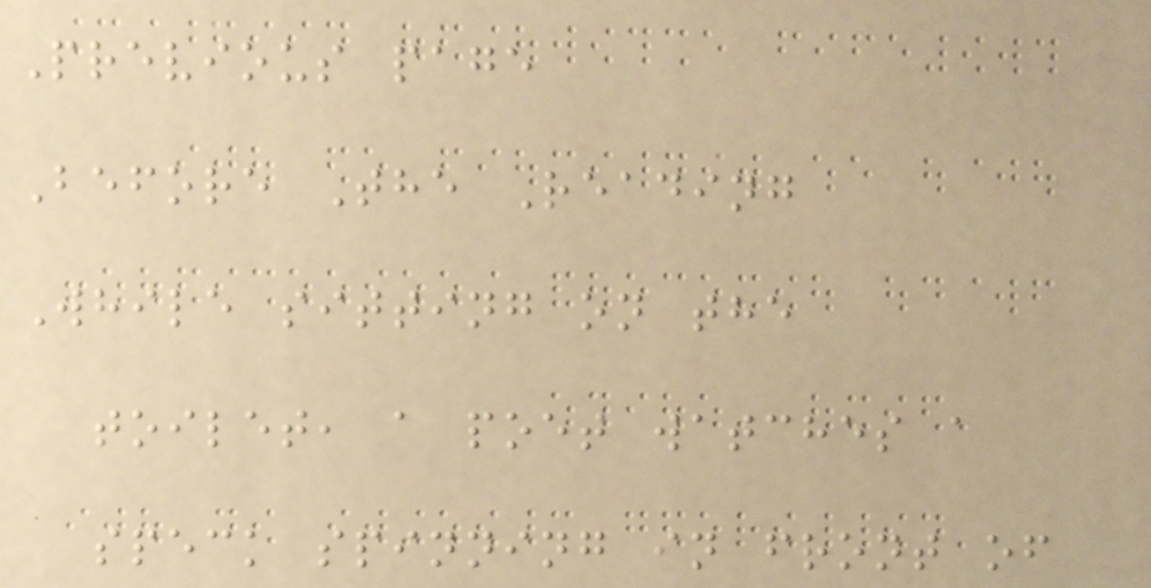Previous page
Before The Reading
While sitting on the
toilet, a poet watches a
speck spinning in front of
